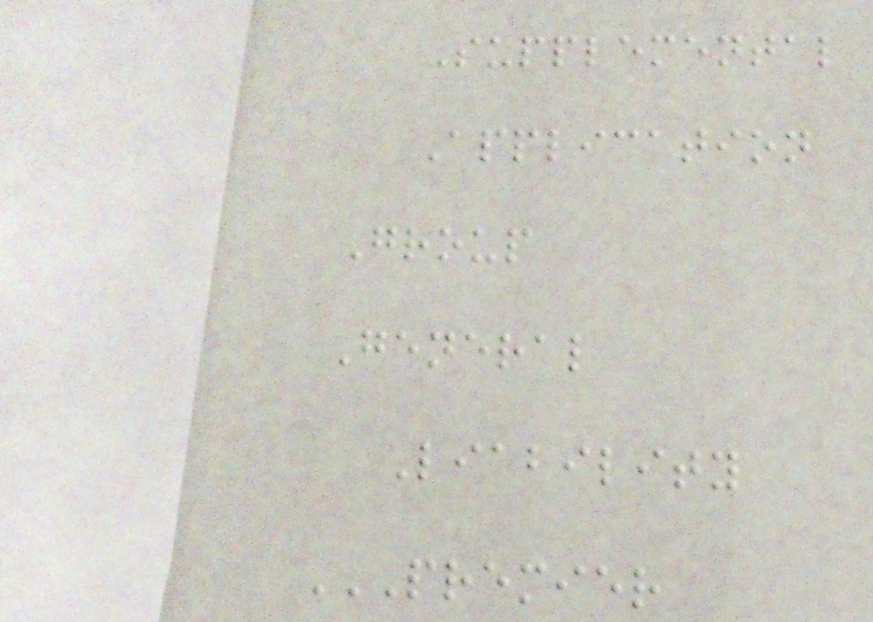Supplemental
Application
Group
General
Liability
PREMIER
